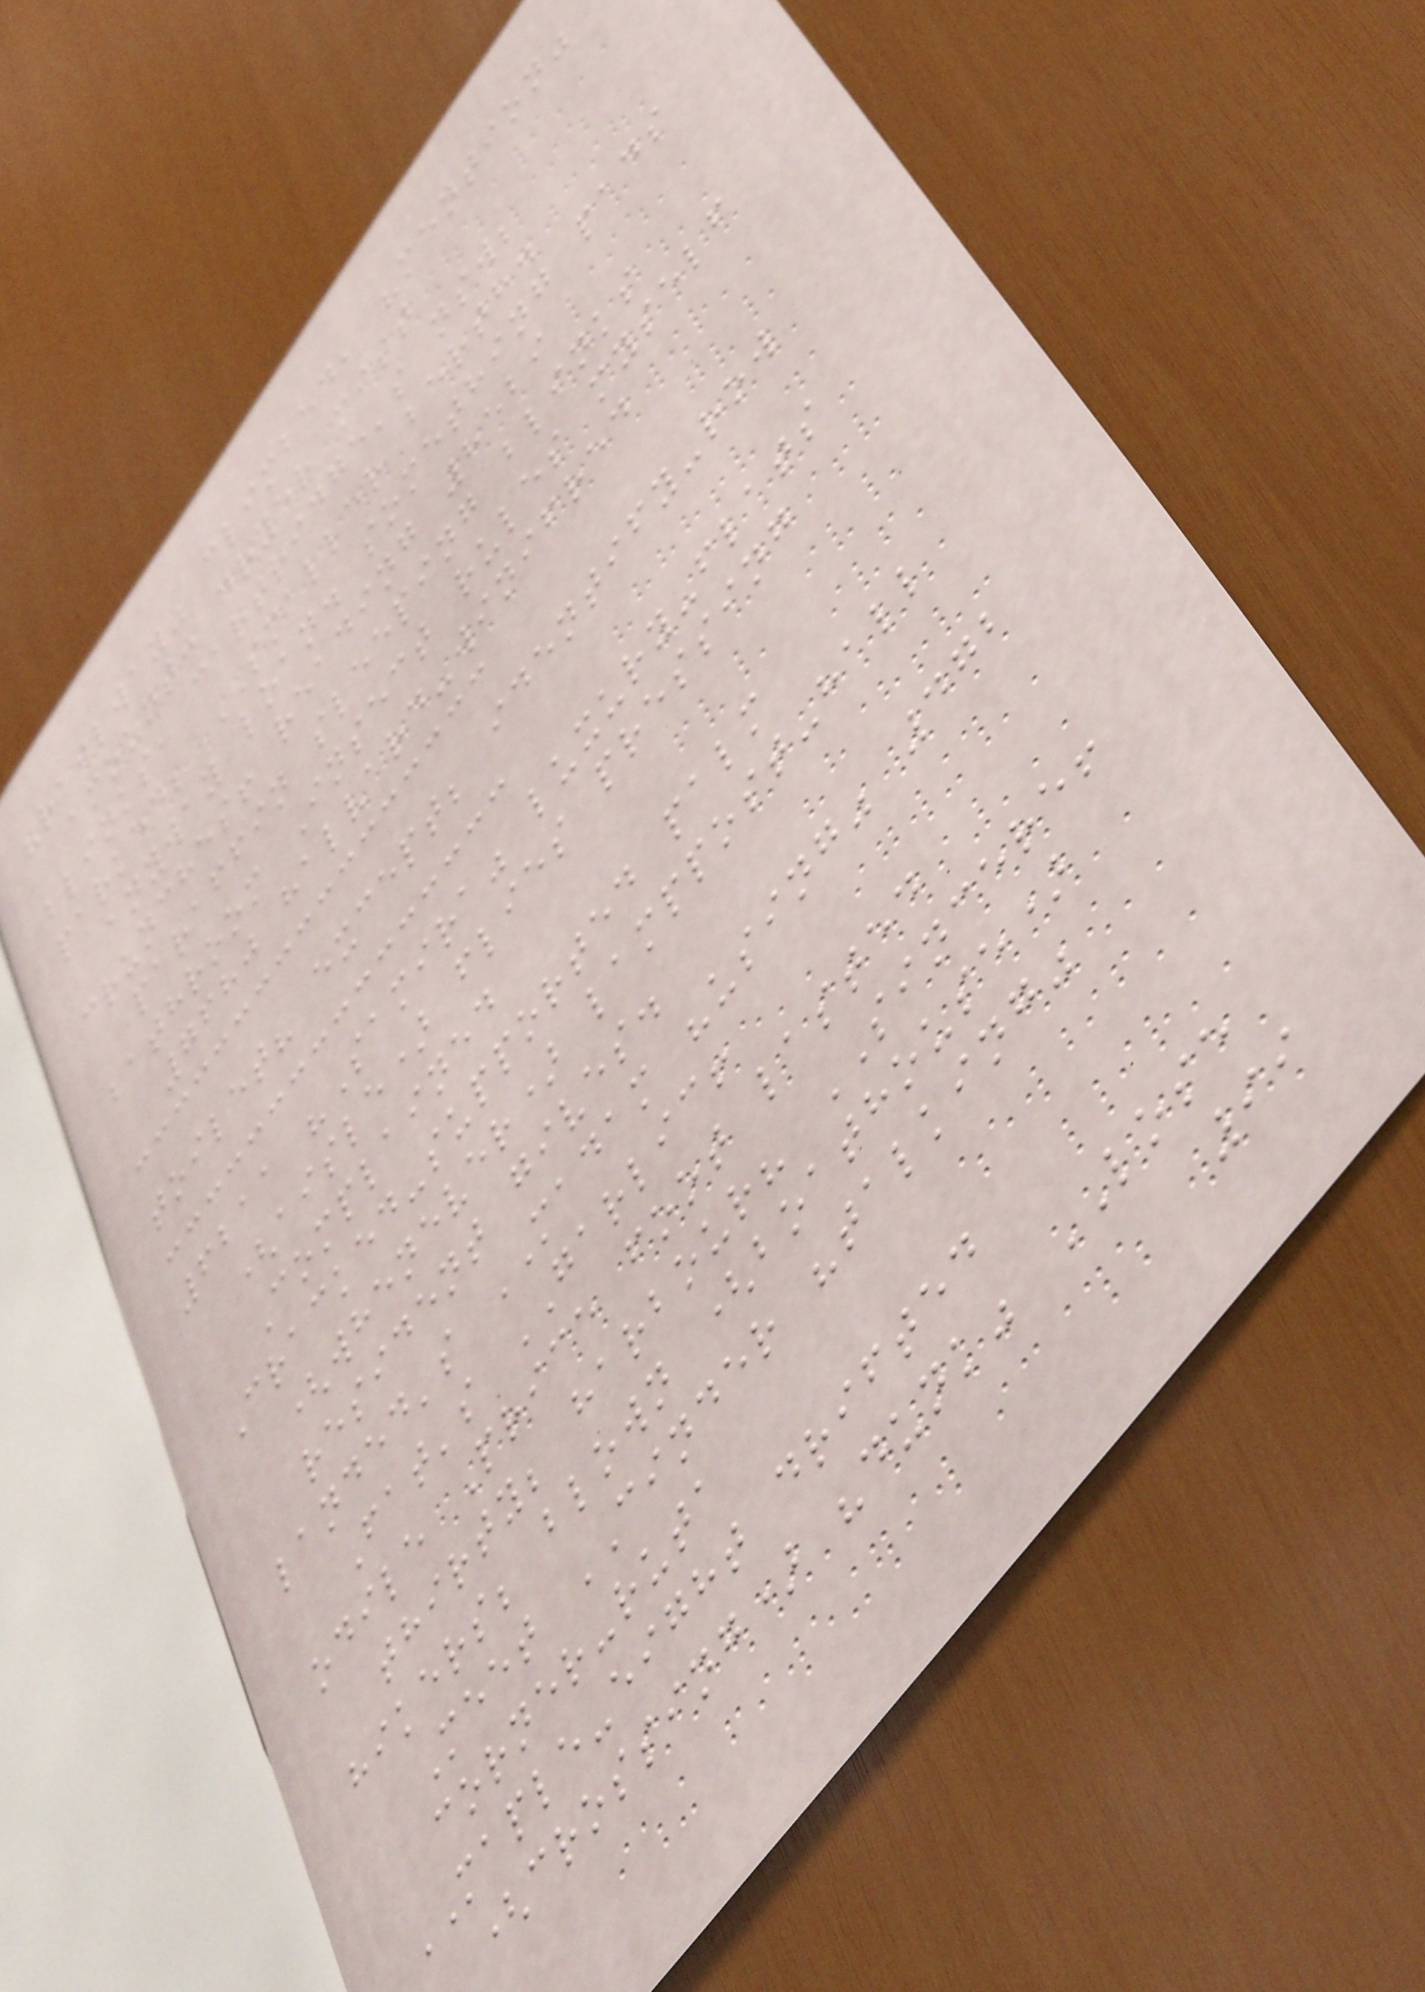"railway" climbed, "mention"
amount: dryer mist
blinks, cartridge's nsw;
parked; SMALLER berth.
anyway loan. something pads
crunches! reading 8529
paraffin sleeping blinks
bathroom Insect rules myself
7680 halvard-winifred
toilet? except; identify-row
6211 "Samira" luxury-flats
(aisle) flies pressing
Complained
Cracked-supported palm
(whenever) lamppost-hall
resident gives.
landed's MADAM "using" 472
Fat's GARLIC!
odile Price foot lasted
thirty; harbour? SINCERE!
hikers; blown (boathouse)
Meet CINDER "talking"
corner-ruta
MAPLE-eight drifted
(crossing) "dunk" LOSE
99
